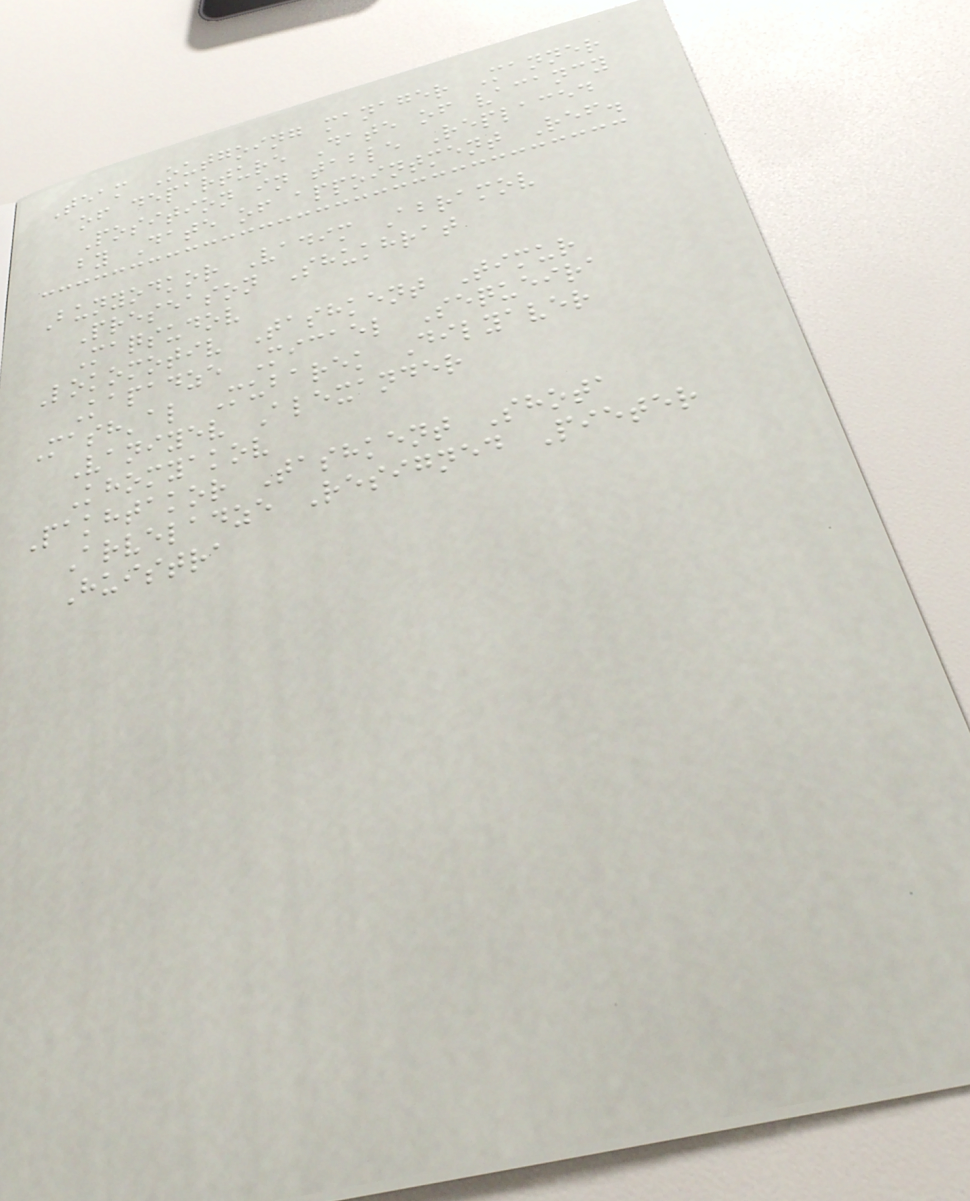Team Outgoing manager Manner
of departure Date of vacancy
Position in table Replaced
by Date of appointment Ref.
Bunyodkor Vadim Abramov
Preseason Shukhrat
Maqsudov
Lokomotiv Tashkent Timur
Kapadze Micael Sequeira
Mash'al Mubarek Dilyaver
Vaniyev Alexander
Khomyakov
Pakhtakor Tashkent Shota
Arveladze Resigned Pieter
Huistra
